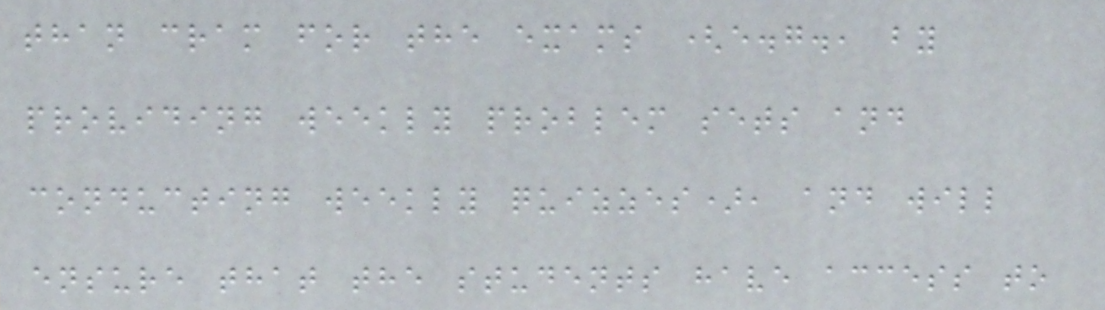than cram for the exams (e.g., by
providing weekly problem sets and
conducting weekly quizzes), and will
ensure that the students have access to
